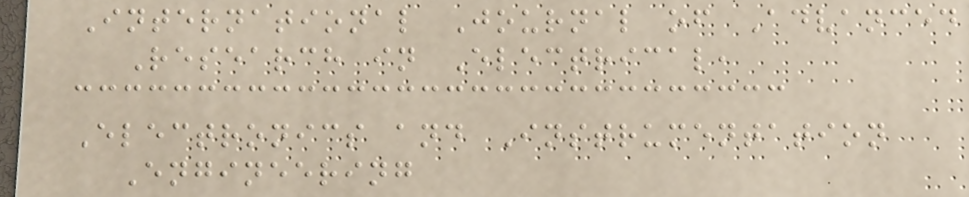International Journal of Advanced
Research in Electrical,
Electronics and Instrumentation
Engineering
